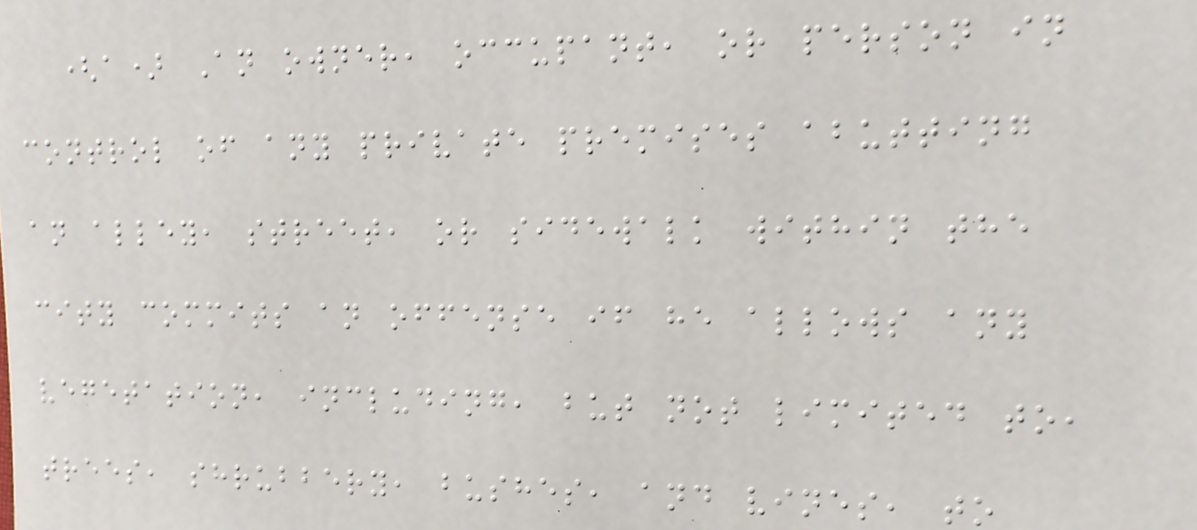(a) An owner, occupant, or person in
control of any private premises abutting
an alley, street, or sidewalk within the
city commits an offense if he allows any
vegetation, including, but not limited to,
trees, shrubbery, bushes, and vines, to
